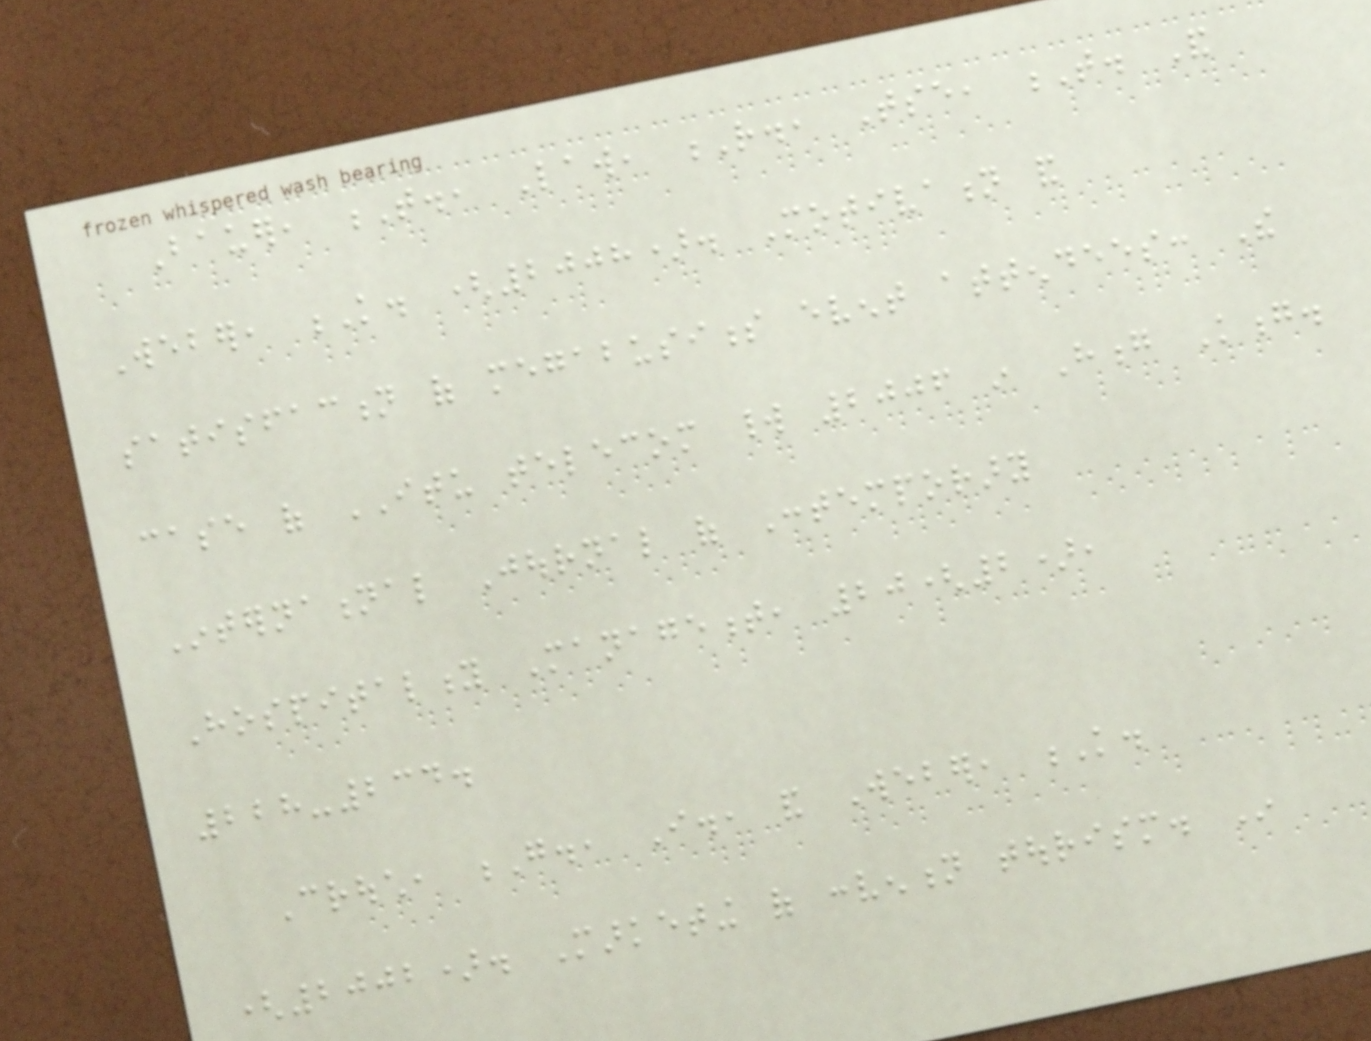Bauer, T., Law, R., Tse, T. And
Weber, K. (2008). Motivation and
satisfaction of megabusiness event attendees: The
case of ITU telecom world 2006 in Hong Kong.
International Journal of Contemporary
Hospitality Management, 20(2),
228-234.
Crouch, G., I., and Weber, K.
(2002). Marketing of convention tourism. In
